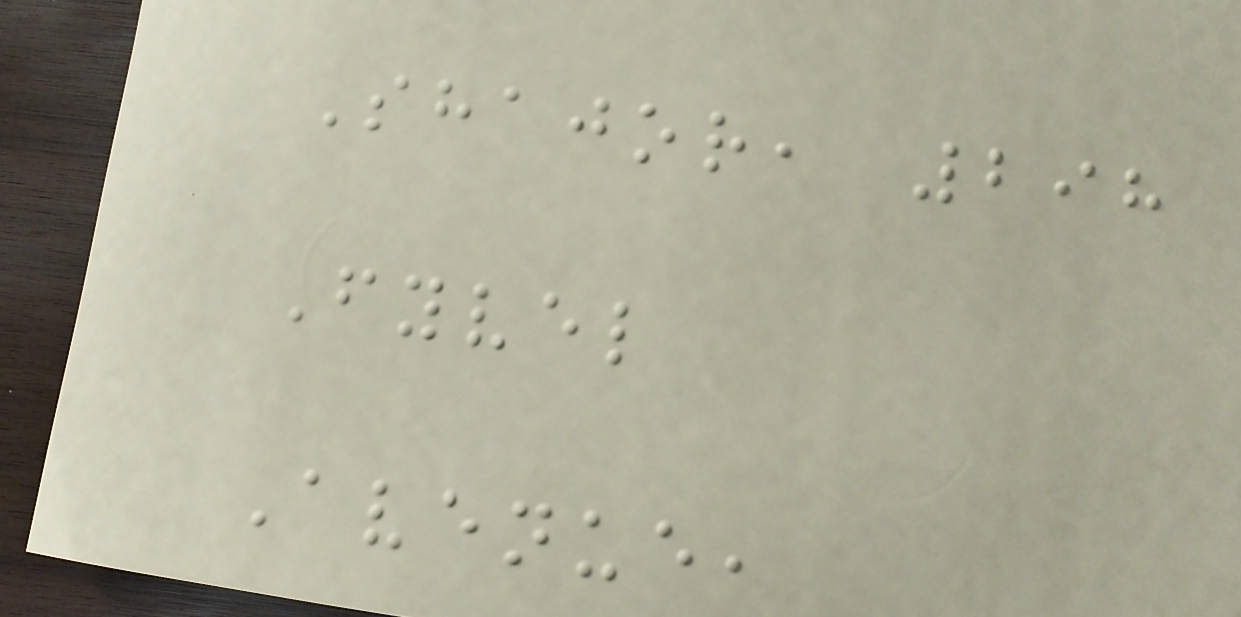Shajor, 298
Fyvel
Avenue,
